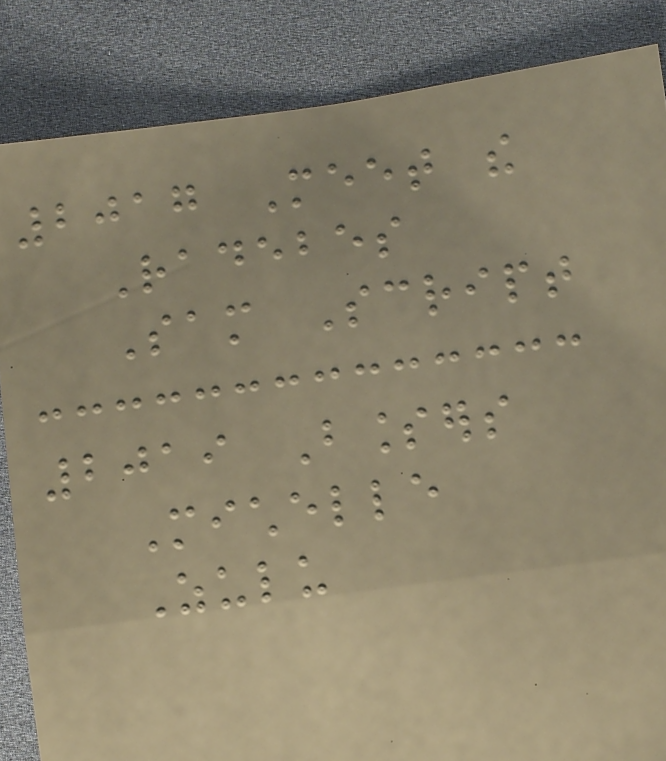2017 Meet the
Radebes
Sam Script
2019 Blessers
Michelle
Zulu
